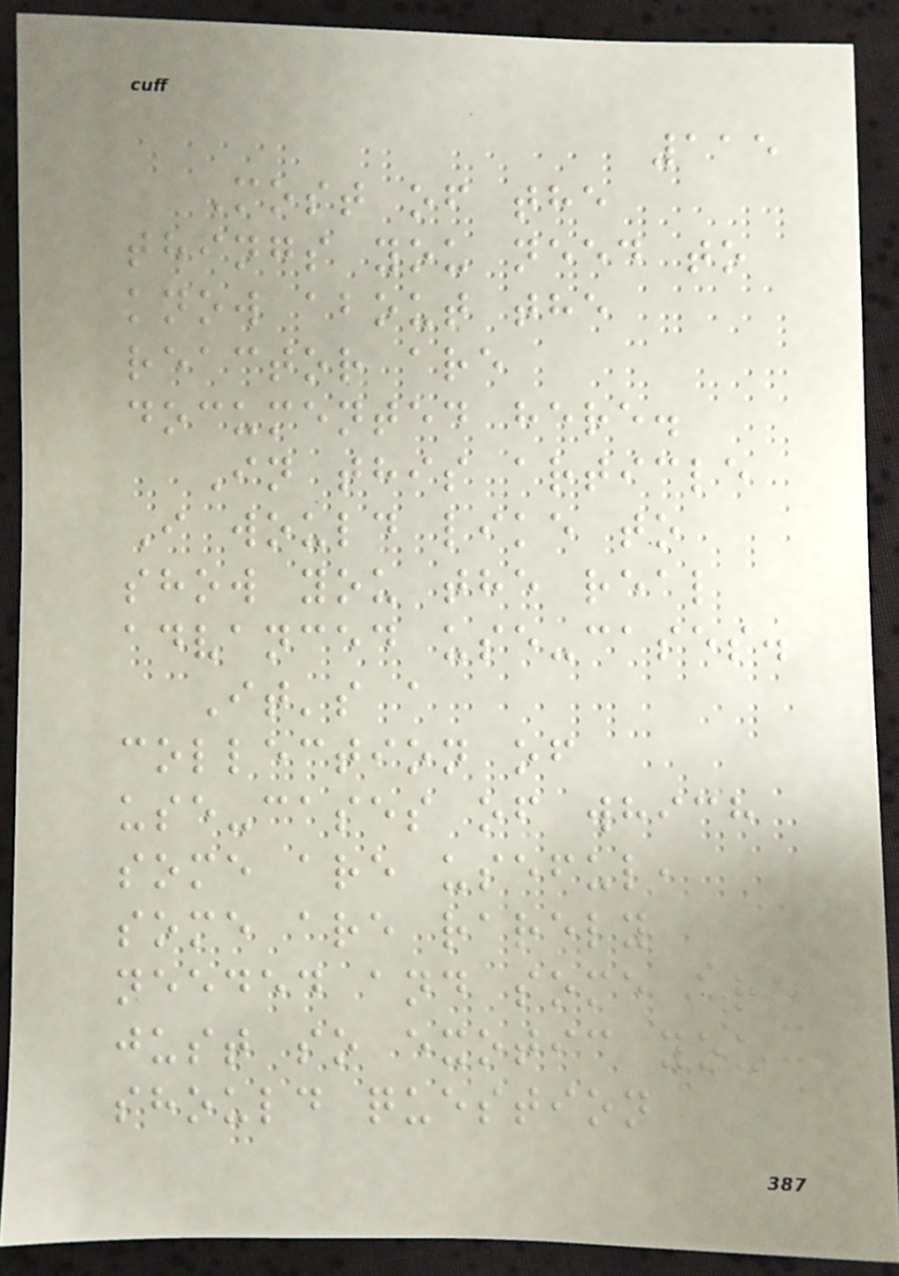115
Most of the
things you need to
know about the
reactor are
documented here.
In this article
I would like to
show you the real
advanced use-cases.
It's a
collection of
use-cases of which
some are useful,
some are rarely
needed and some are
just so exotic you
should question
